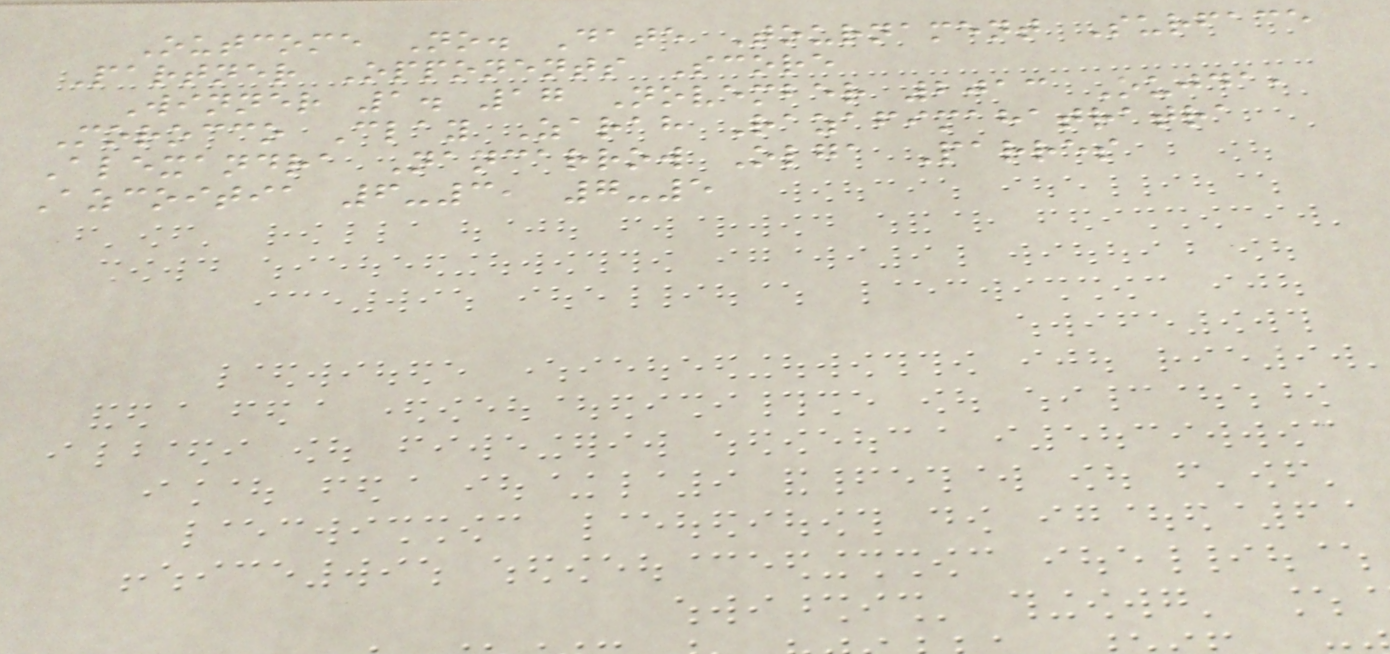Outcome No. Date Tournament Surface
Partner Opponents Score
Winner 1. 17 November 2013 Oujda,
Morocco Clay Zarah Razafimahatratra
Alexandra Nancarrow Olga Parres
Azcoitia 6-3, 7-5
